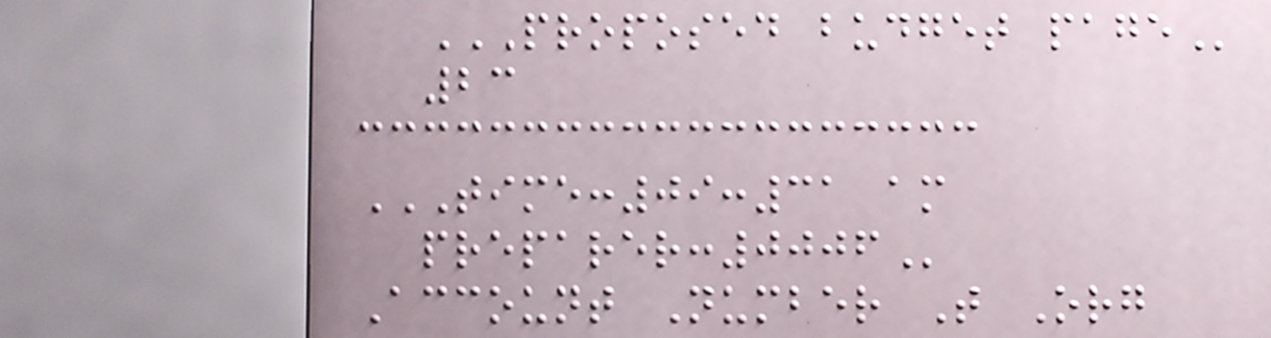PROPOSED BUDGET PAGE
23
TIME:09:31 AM
PREPARER:0006
Account Number T Org
